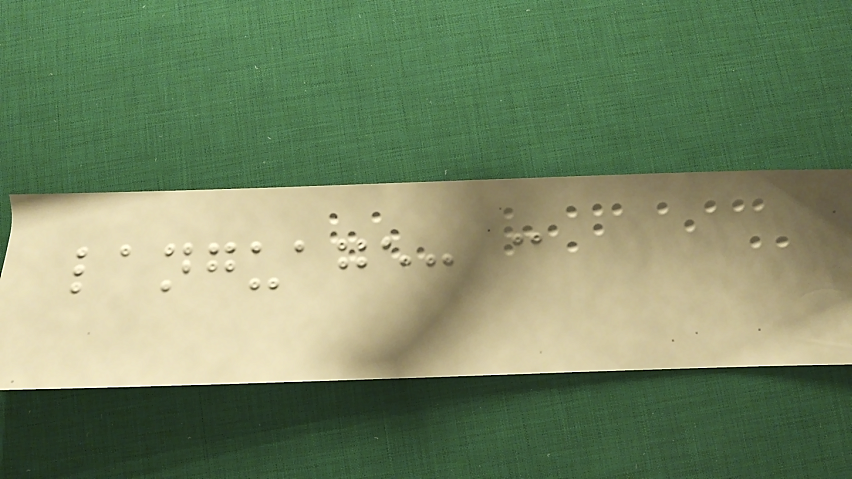language: c
